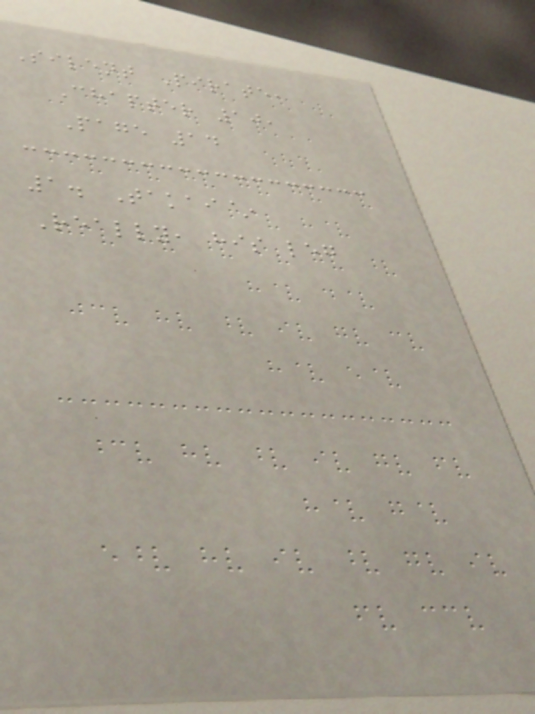Silent Pirate,
Chapter 10,
Page 14
1. Takai~
Really, his leg
